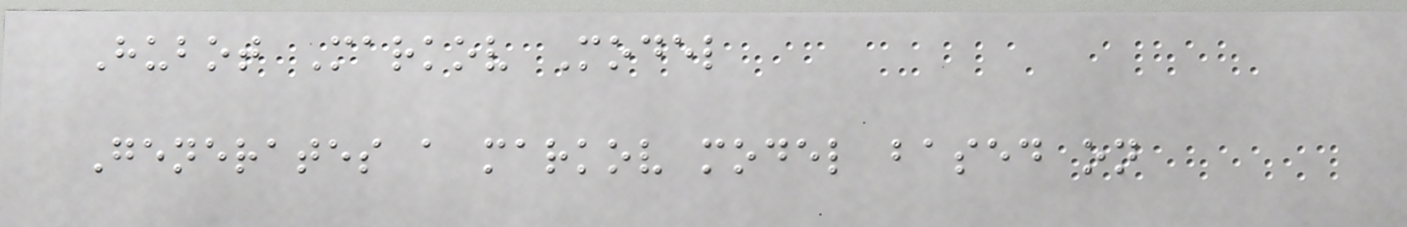Hubot Markov Model
Generates a markov model based on
